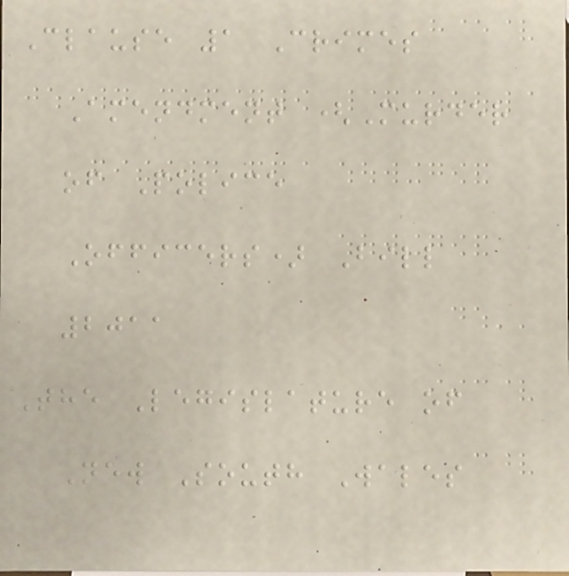Clause 1 Crimes
Amendment (Murder
of Police
Officers) Bill
2011
The Legislature of
New South Wales
